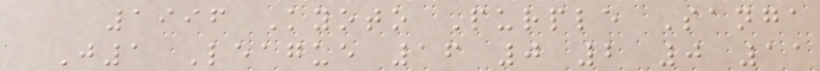1996 Kyoto Purple Sanga
J1 League 16 0 2 0 11
